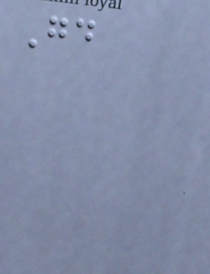Good
